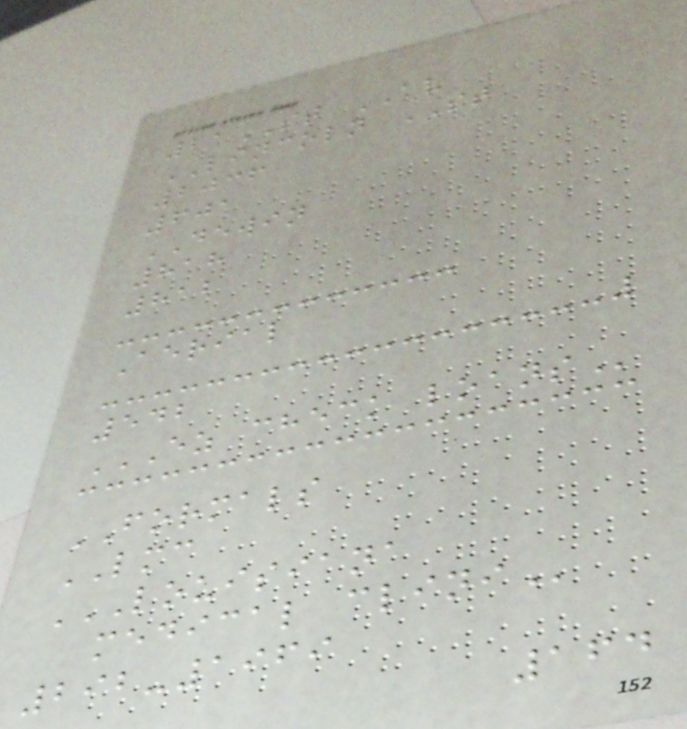21ST AV
LINCOLN ST
2036
601
DEWIN
818
812
Aerial
542
EZ CHECK LOANS
FORMALS
LMC
LOUISIANA
MEDICAL CLINI
292-1969
164
